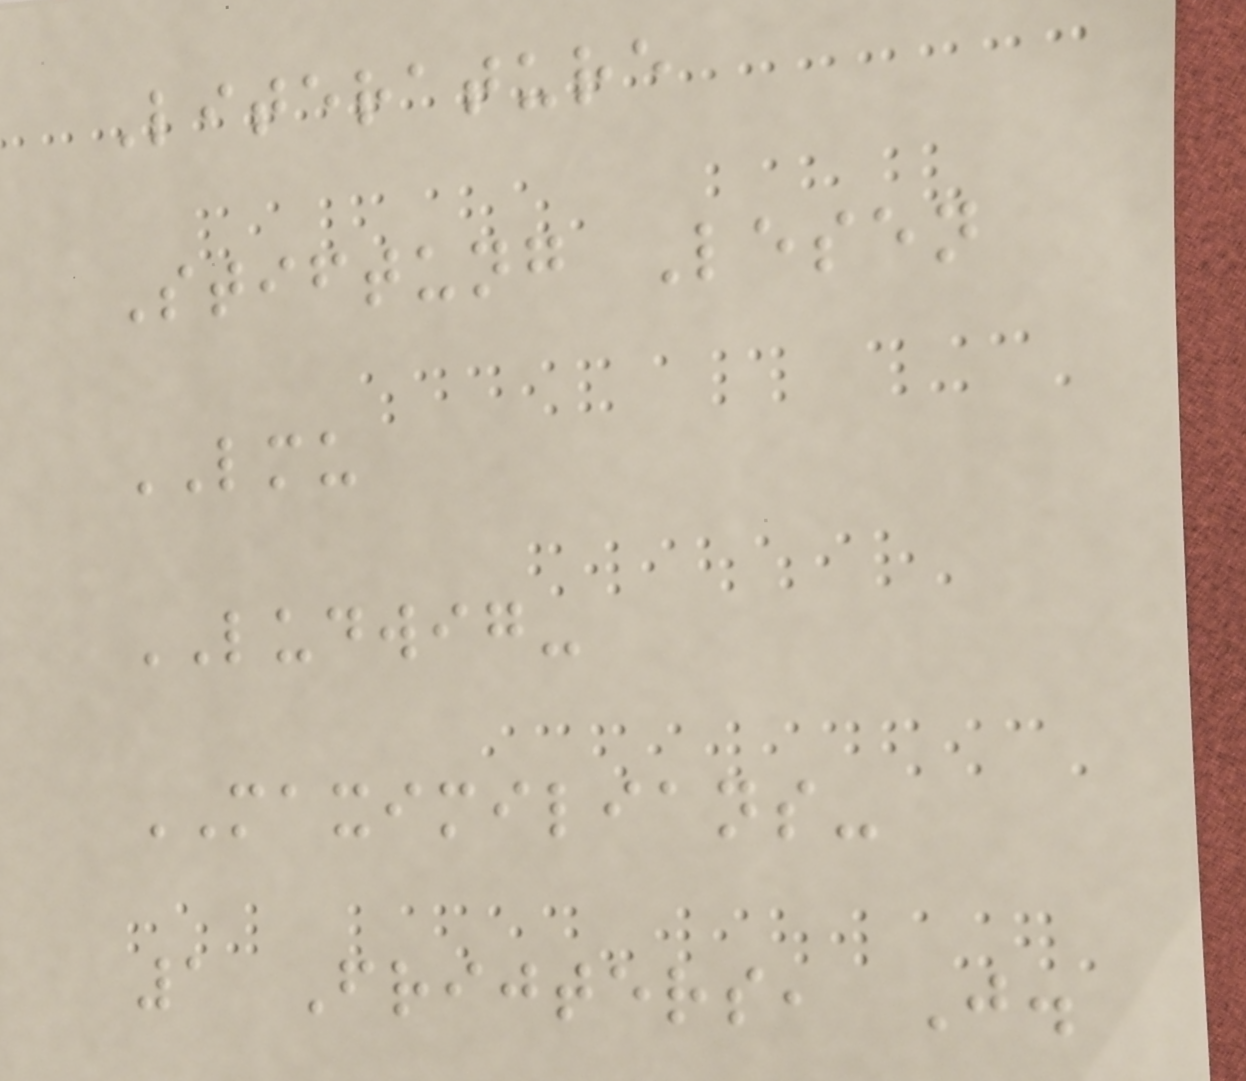Literature
Stiftung Lesen
LMU
LUDWIG-
MAXIMILIANS-
1 Frijters, J.
